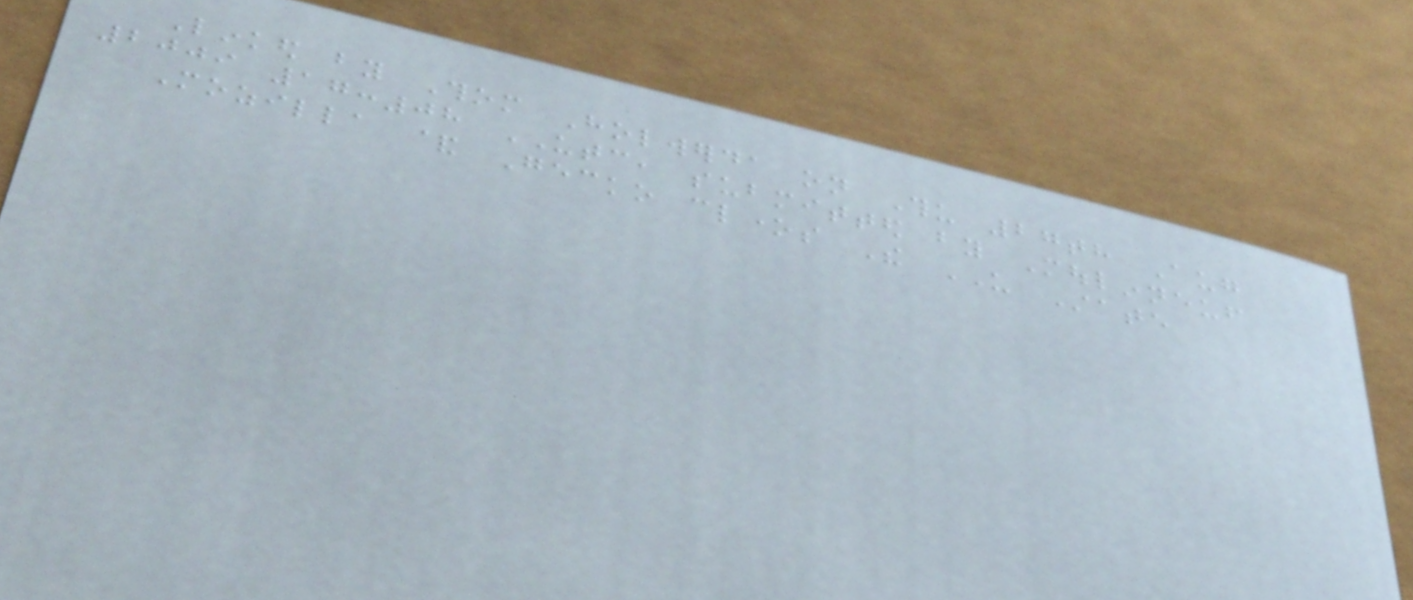Linked by Thom Holwerda on Thu 27th Aug
2009 17:08 UTC, submitted by Moulinneuf
Mozilla & Gecko clones The US State
